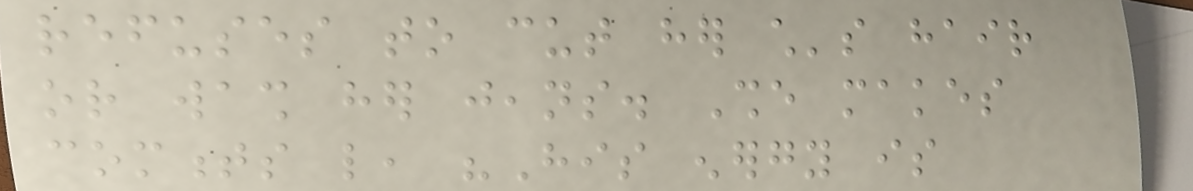refuses to cut her child's hair
or wash her jeans. She makes
comments like, "His energy is
